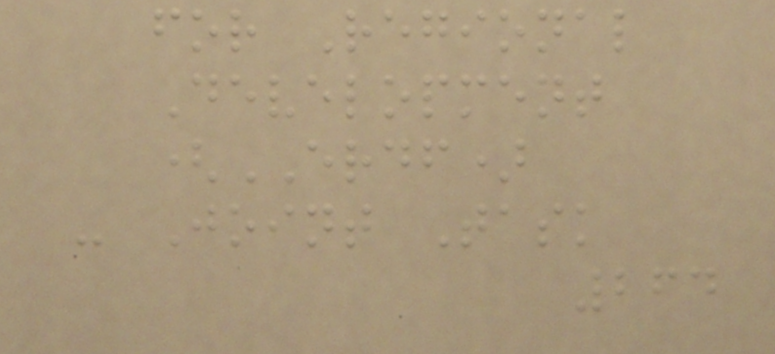for Regional
Development
(ERDF)
- Joint Task
264
